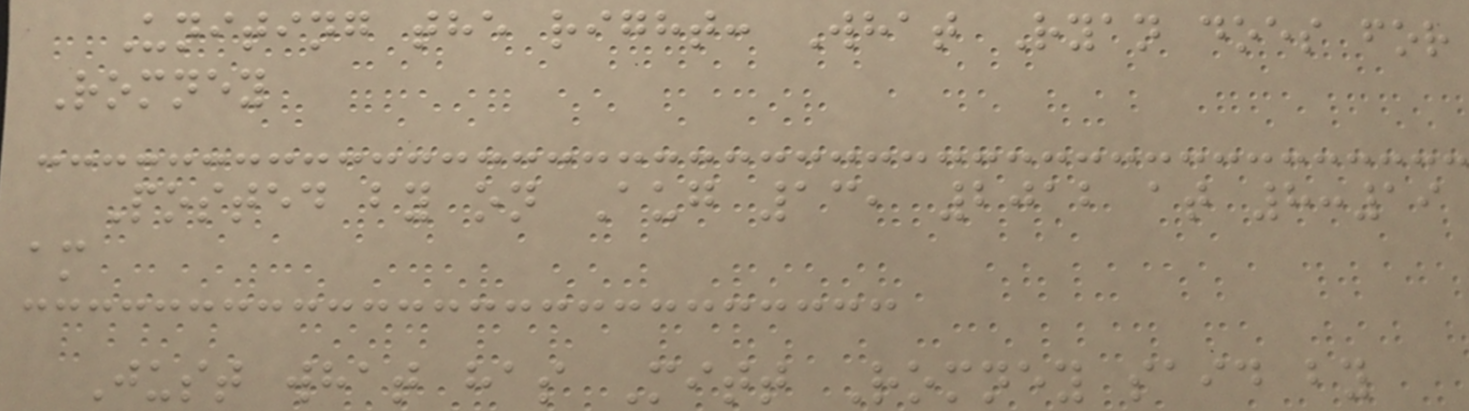Uniting the right: What Ryan does for
Romney
Posted by on Aug 13, 2012 at 8:19
am
Just what has Mitt Romney said by
